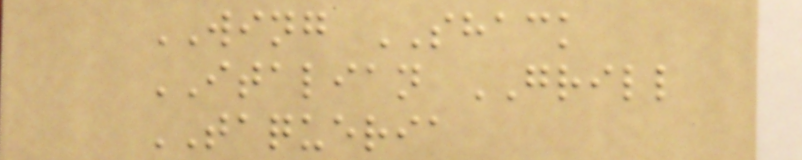WING SHACK
ITALIAN GRILL
TAQUERIA
